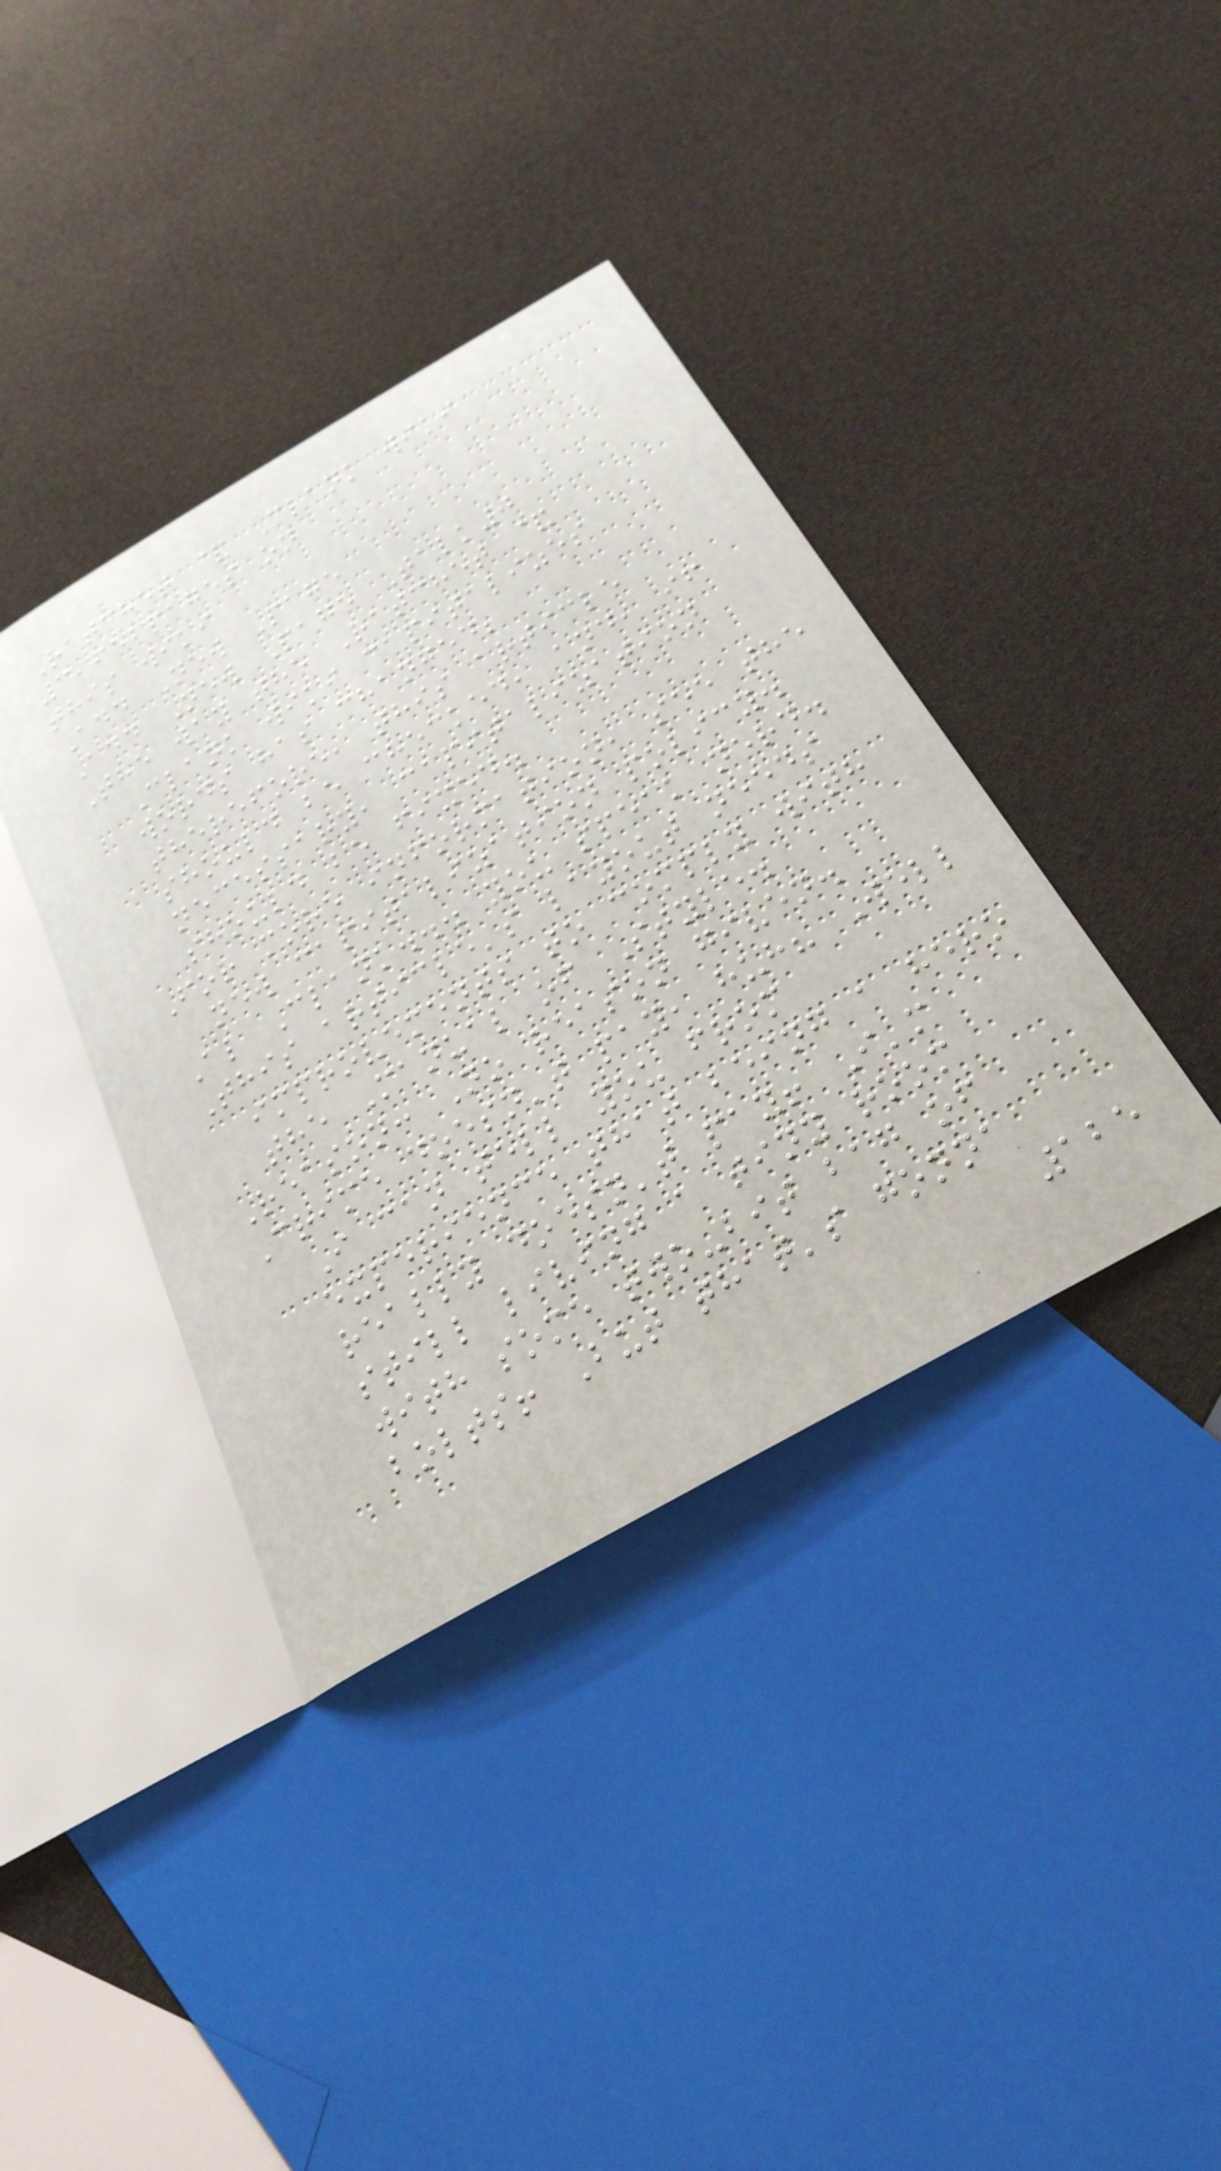Ratchet & Clank wiki
3,652pages on
this wiki
Add New Page
Add New Page Talk0
The way the Ratchet &
Clank wiki capitalizes
words has changed;
therefore, this article
should be checked, and, if
necessary, capitalization
should be fixed.
For more information, see the
new capitalization policy.
Al Clank... you speak nerd.
This article's layout needs
improvements to comply with
the Manual of Style.
Reason: No reason given.
Crime doesn't pay, huh? Well
I can tell you from
experience that being a hero
really doesn't pay! I'm
still living a tiny room
with some two-bit bag of
bolts! But that's gonna
125
